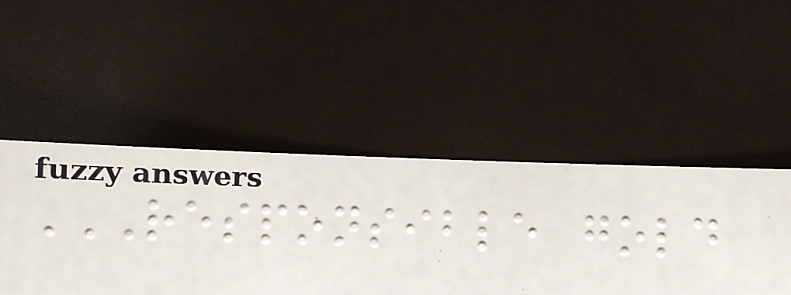RESPONSIBLE GOLD
